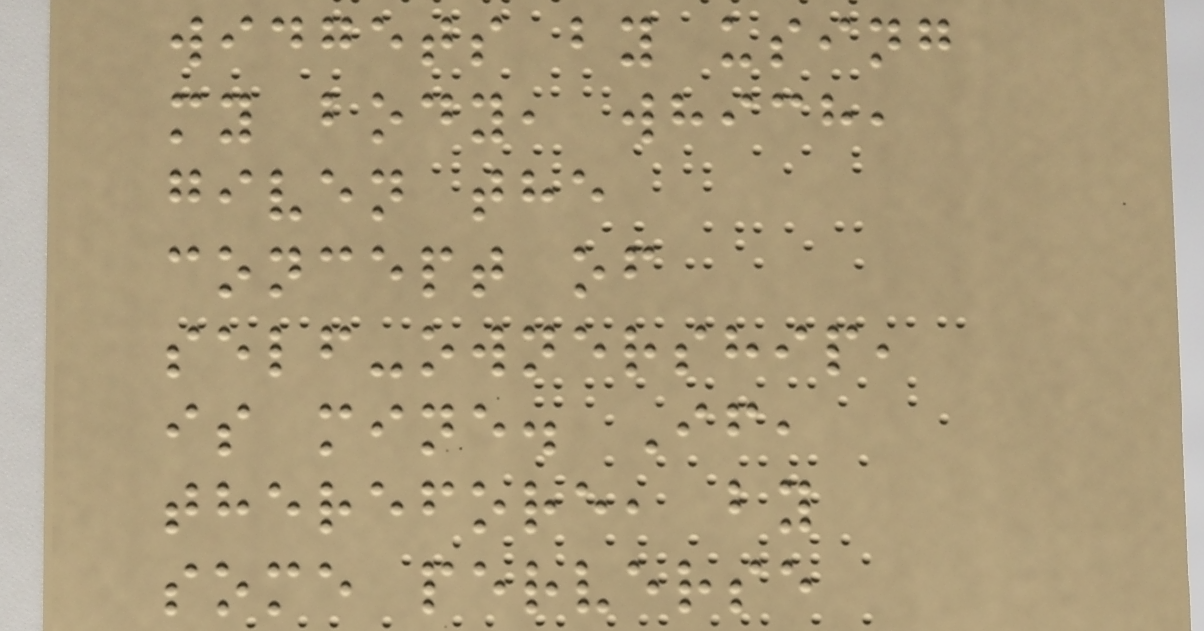widgets by using
my body, which,
given the
concept of
self-ownership,
is mine. If,
therefore, by
some perverse
